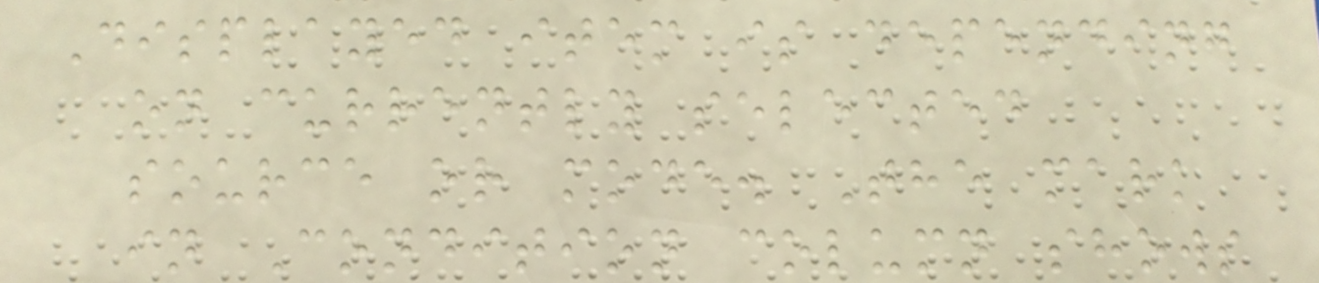Displayed item is depending
on currently selected
source or mode. The mark
in Condition column shows
